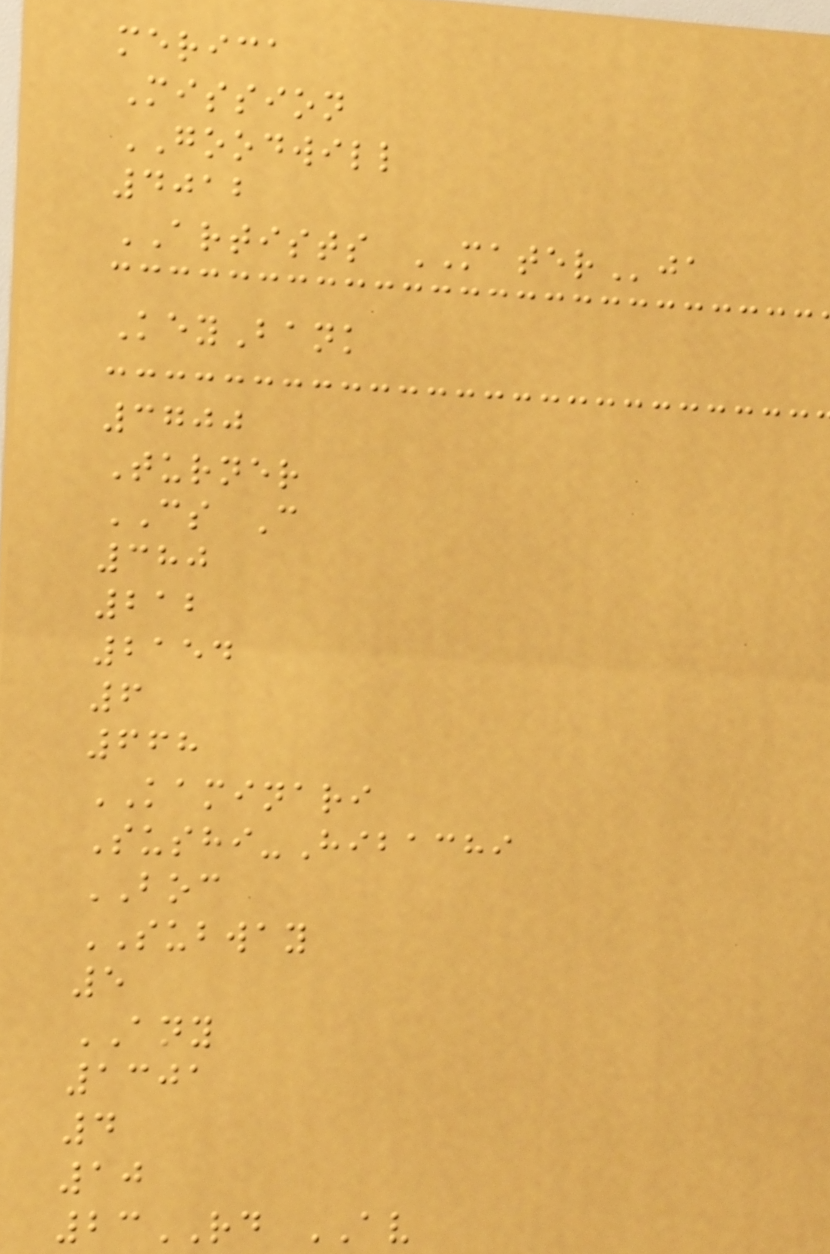merica
Mission
GOODWILL
4012
ARTISTS MATERja
KeyBank
3700
Turner
CS C
380
212
2154
6
668
KAMINARI
Sushi-Hibachi
BOC
SUBWAY
5
ANY
1301
4
10
23RD AV
